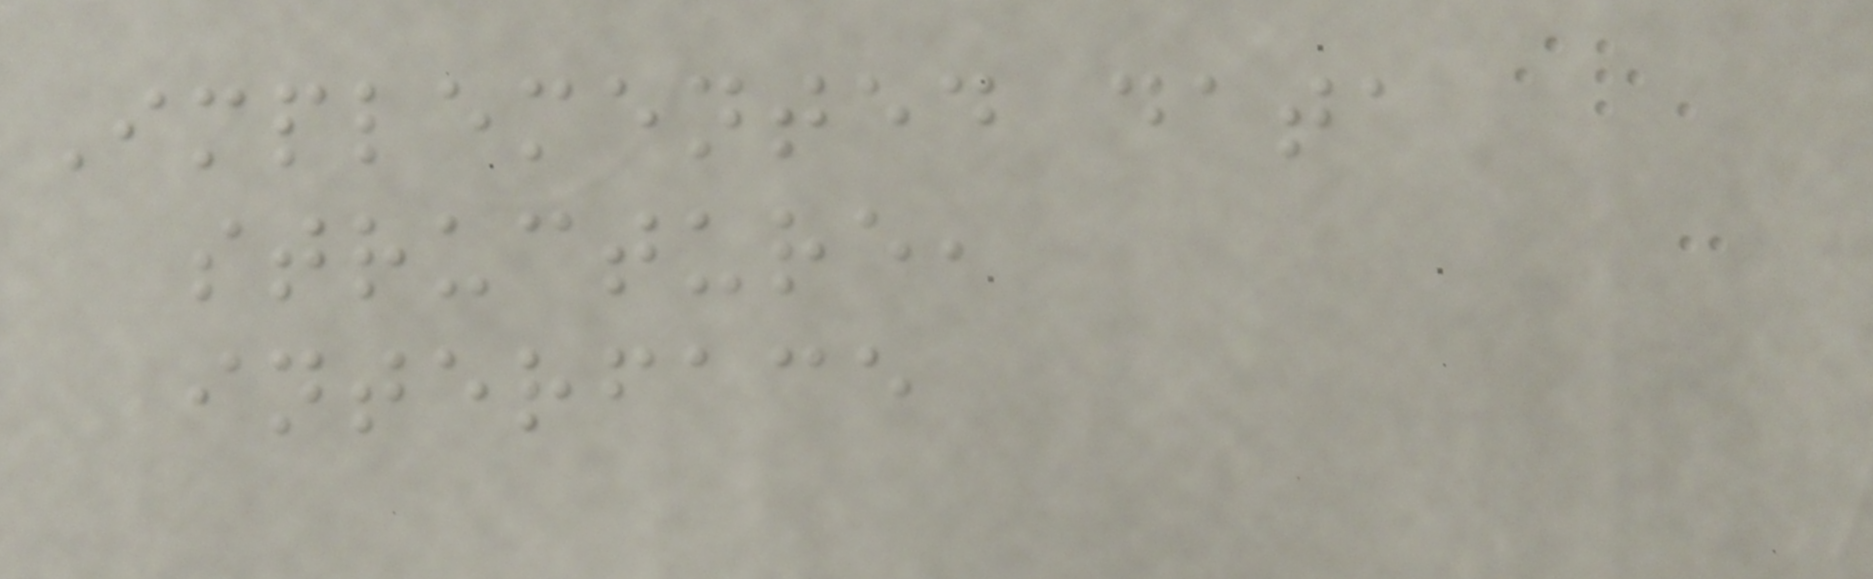Implemented data
structure,
interface
